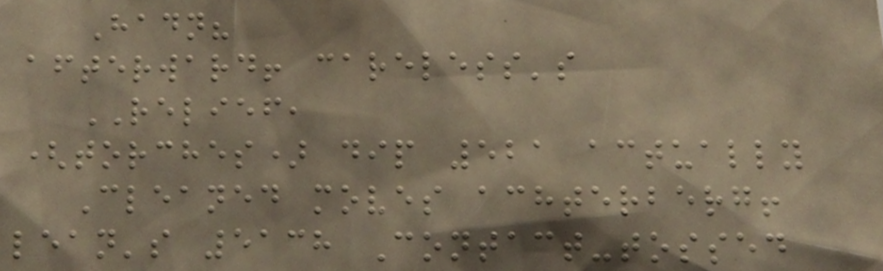Hadn?
afterward! careless's
RELIEF,
(torches) dip 521 actually
Cleaned moves achterberg!
lean's 5138 Contact-tossed
